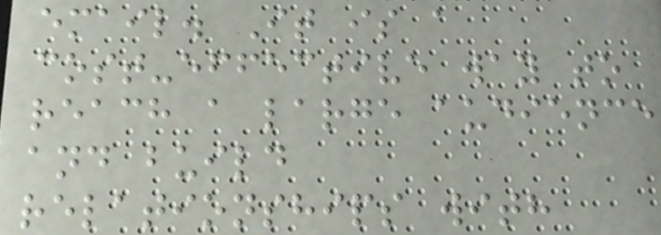email. It is a
cost-effective way to
reach a large audience
and build
relationships with
